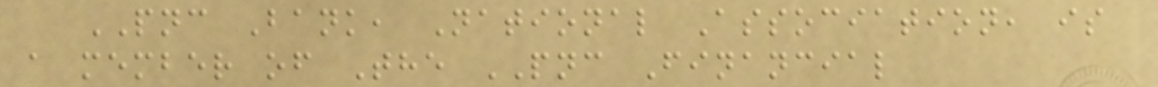PNC Bank, National Association, is
a member of The PNC Financial
